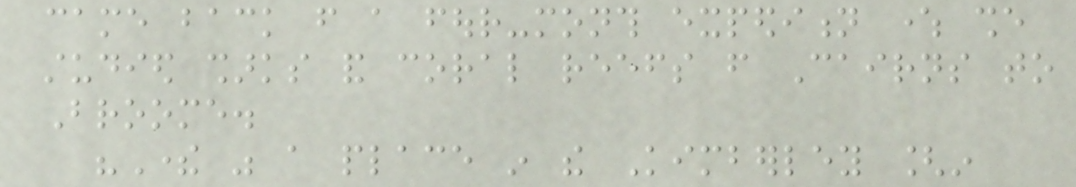came back from a four-month expedition where she
studied sharks and coral reefs from Cairns to
Broome.
"There was a place in the Kimberley [in
